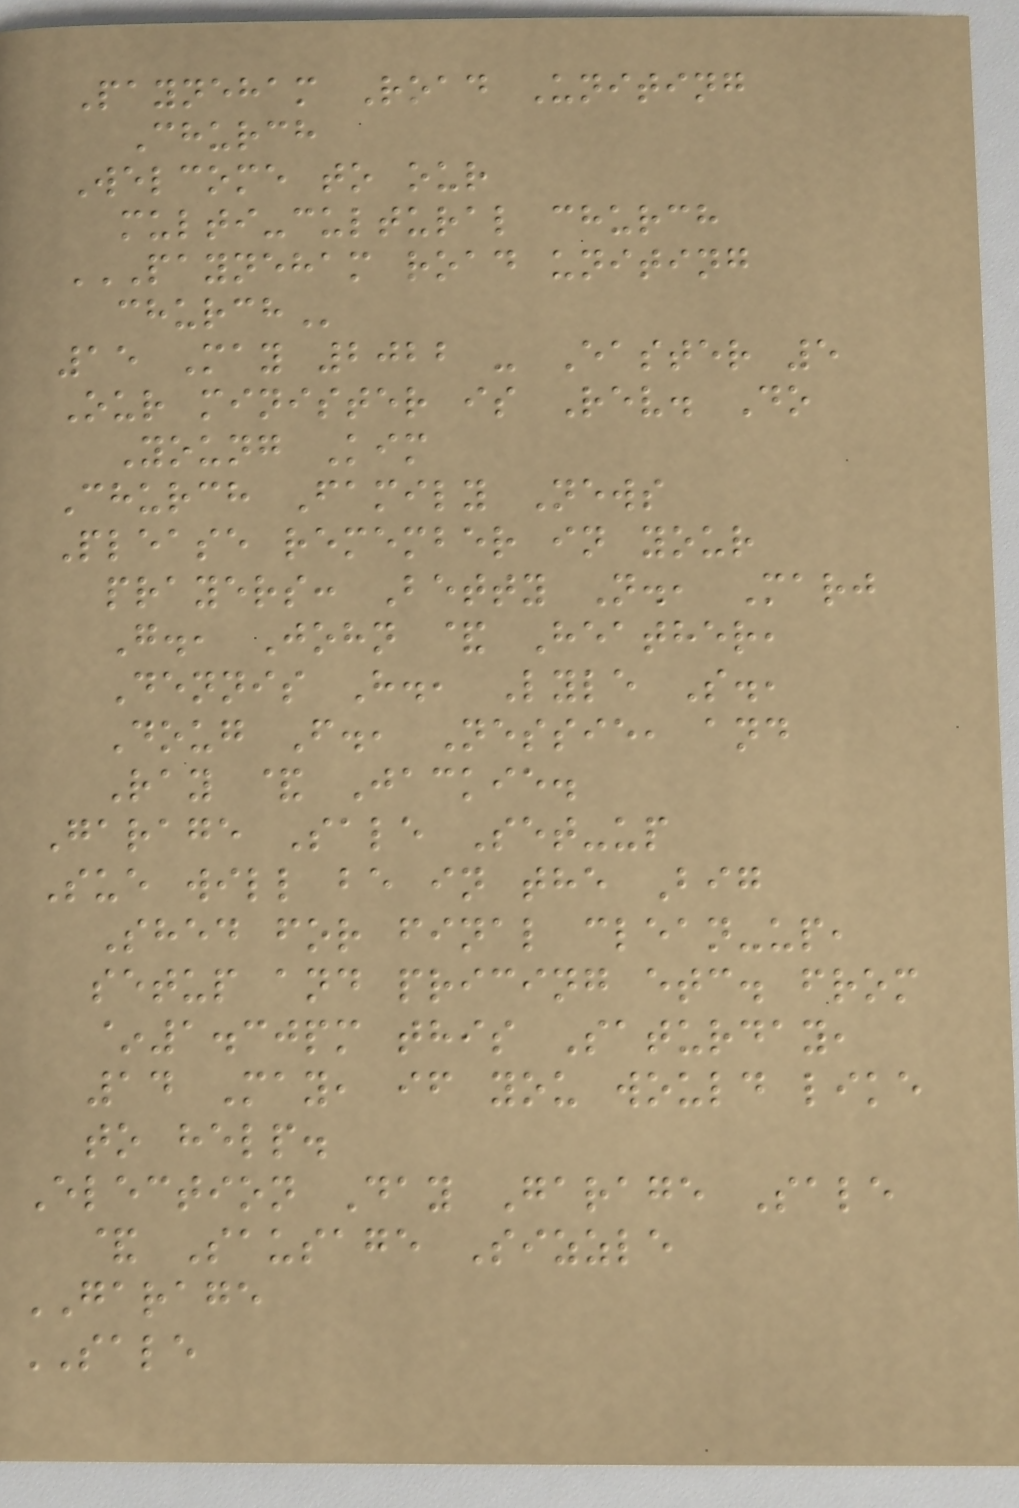Payneham Road Uniting
Church
Welcome to our
multi-cultural church
PAYNEHAM ROAD UNITING
CHURCH
15 May 2022 - Easter 5
Our minister is Rev. Do
Young Kim
Church Family News
Please remember in your
prayers: Betty N., Marj
G., John & Heather,
Dennis H., Lyle S.,
Doug F., Nessie, and
Ray & Jackie.
Garage Sale Set-up
Sue will be in the Big
Shed for final clean-up,
setup and pricing etc. from
~1.30pm this Saturday,
14 May, if you would like
to help.
Election Day Garage Sale
& Sausage Sizzle
GARAGE
SALE
